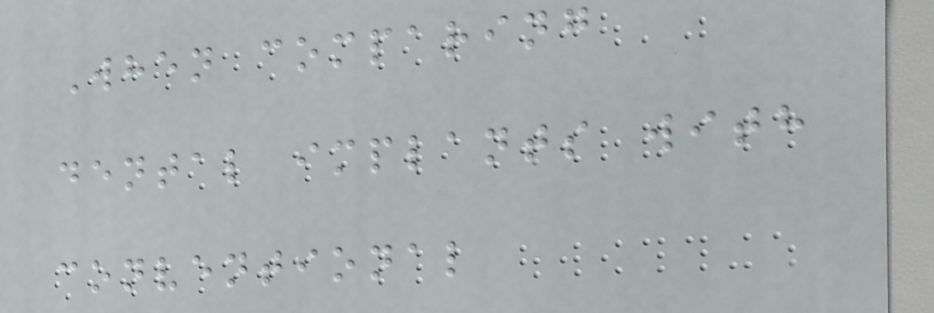When comparing
dental implants with
conventional
